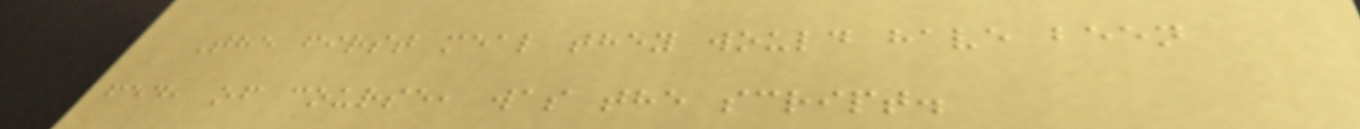The first meal they would have been
fed, of course, was the script.
